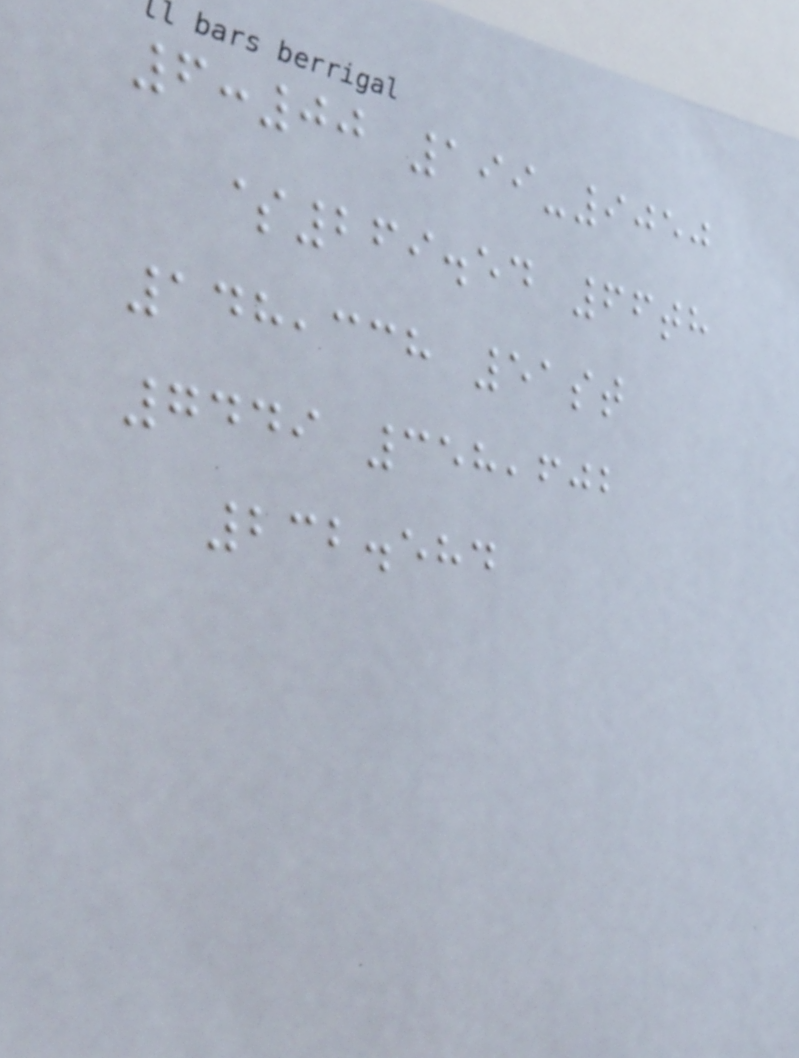6:00 199-9050
$269.54 66th
148,338 51st
7449 358,602
232.584
